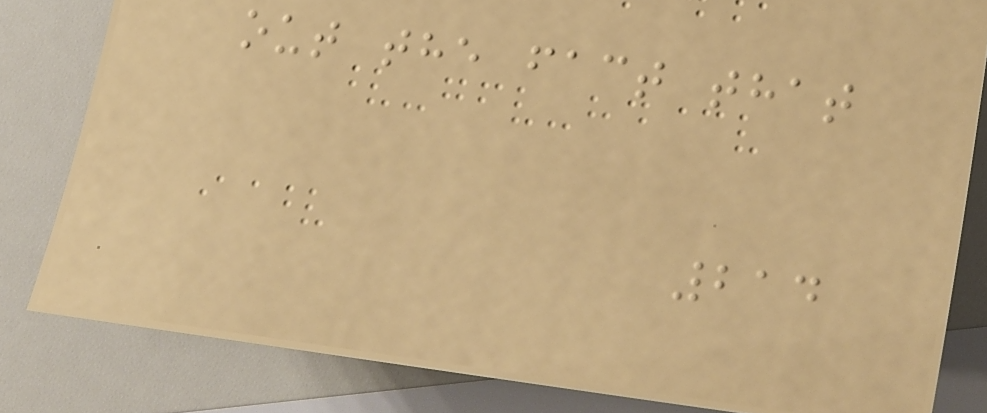out the fact that
214
